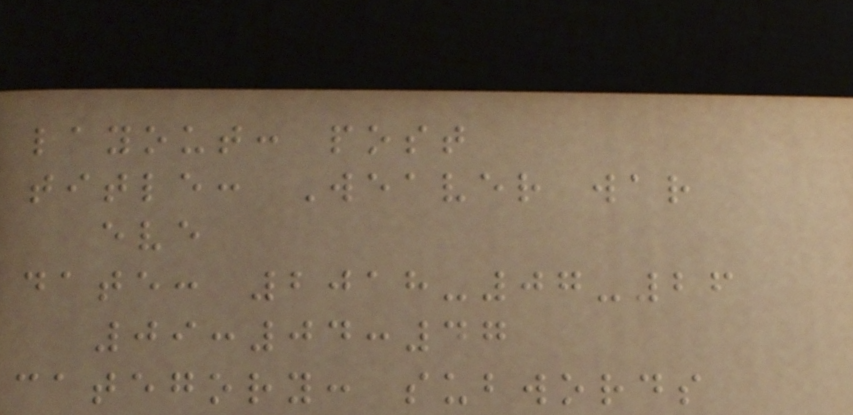layout: post
title: Weaver war
eve
date: 2018-07-26
09:04:47
category: subwords
